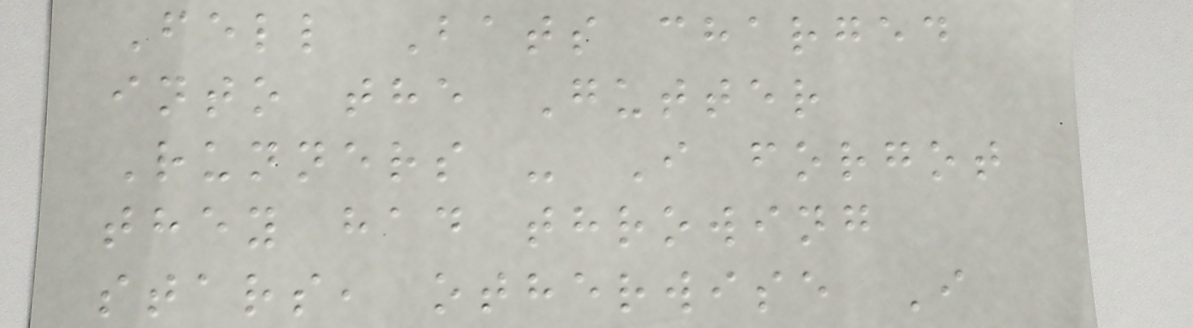Fell Bats charged
into the Gutter
Runners - I forgot
they had throwing
stars, otherwise I
